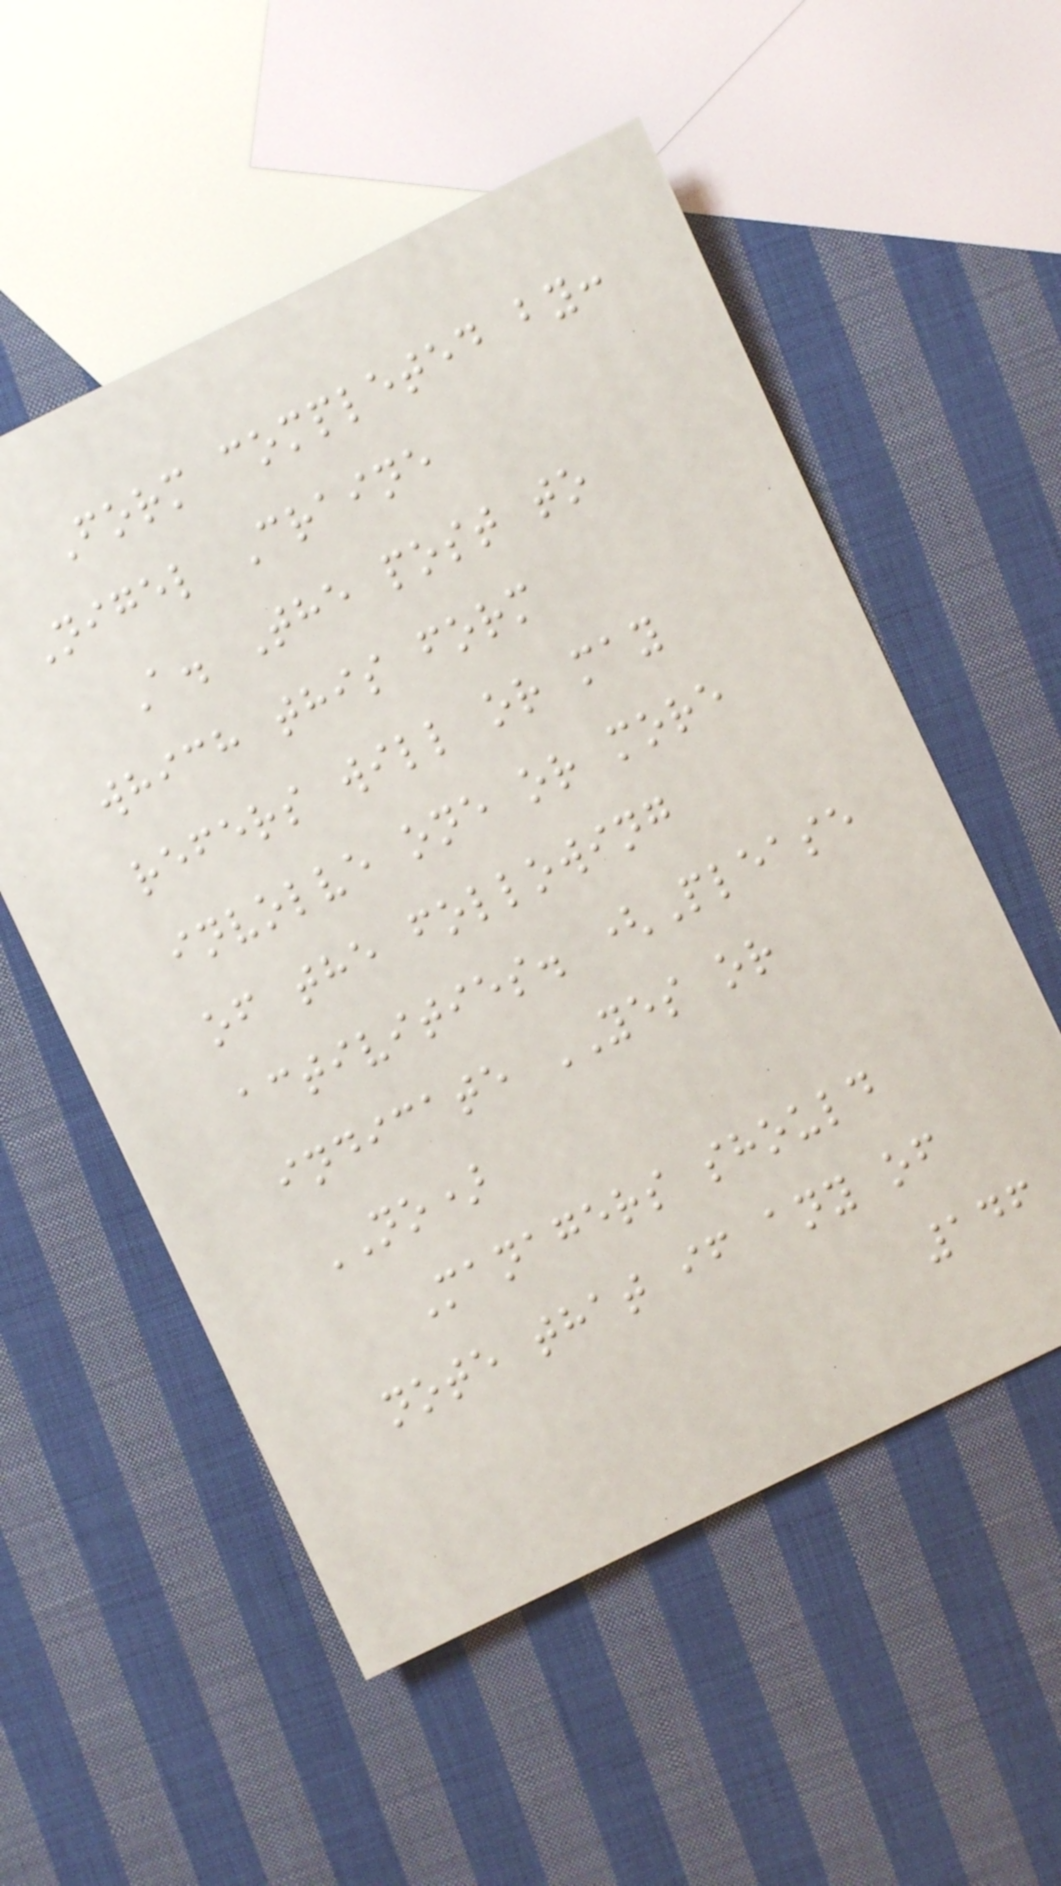Form completed by:
Nigel Craine
A. The post to
which this form
refers will or may
involve one or more
of the following
activities. (Please
indicate YES or
NO)
Managers should
note that if any of
146
